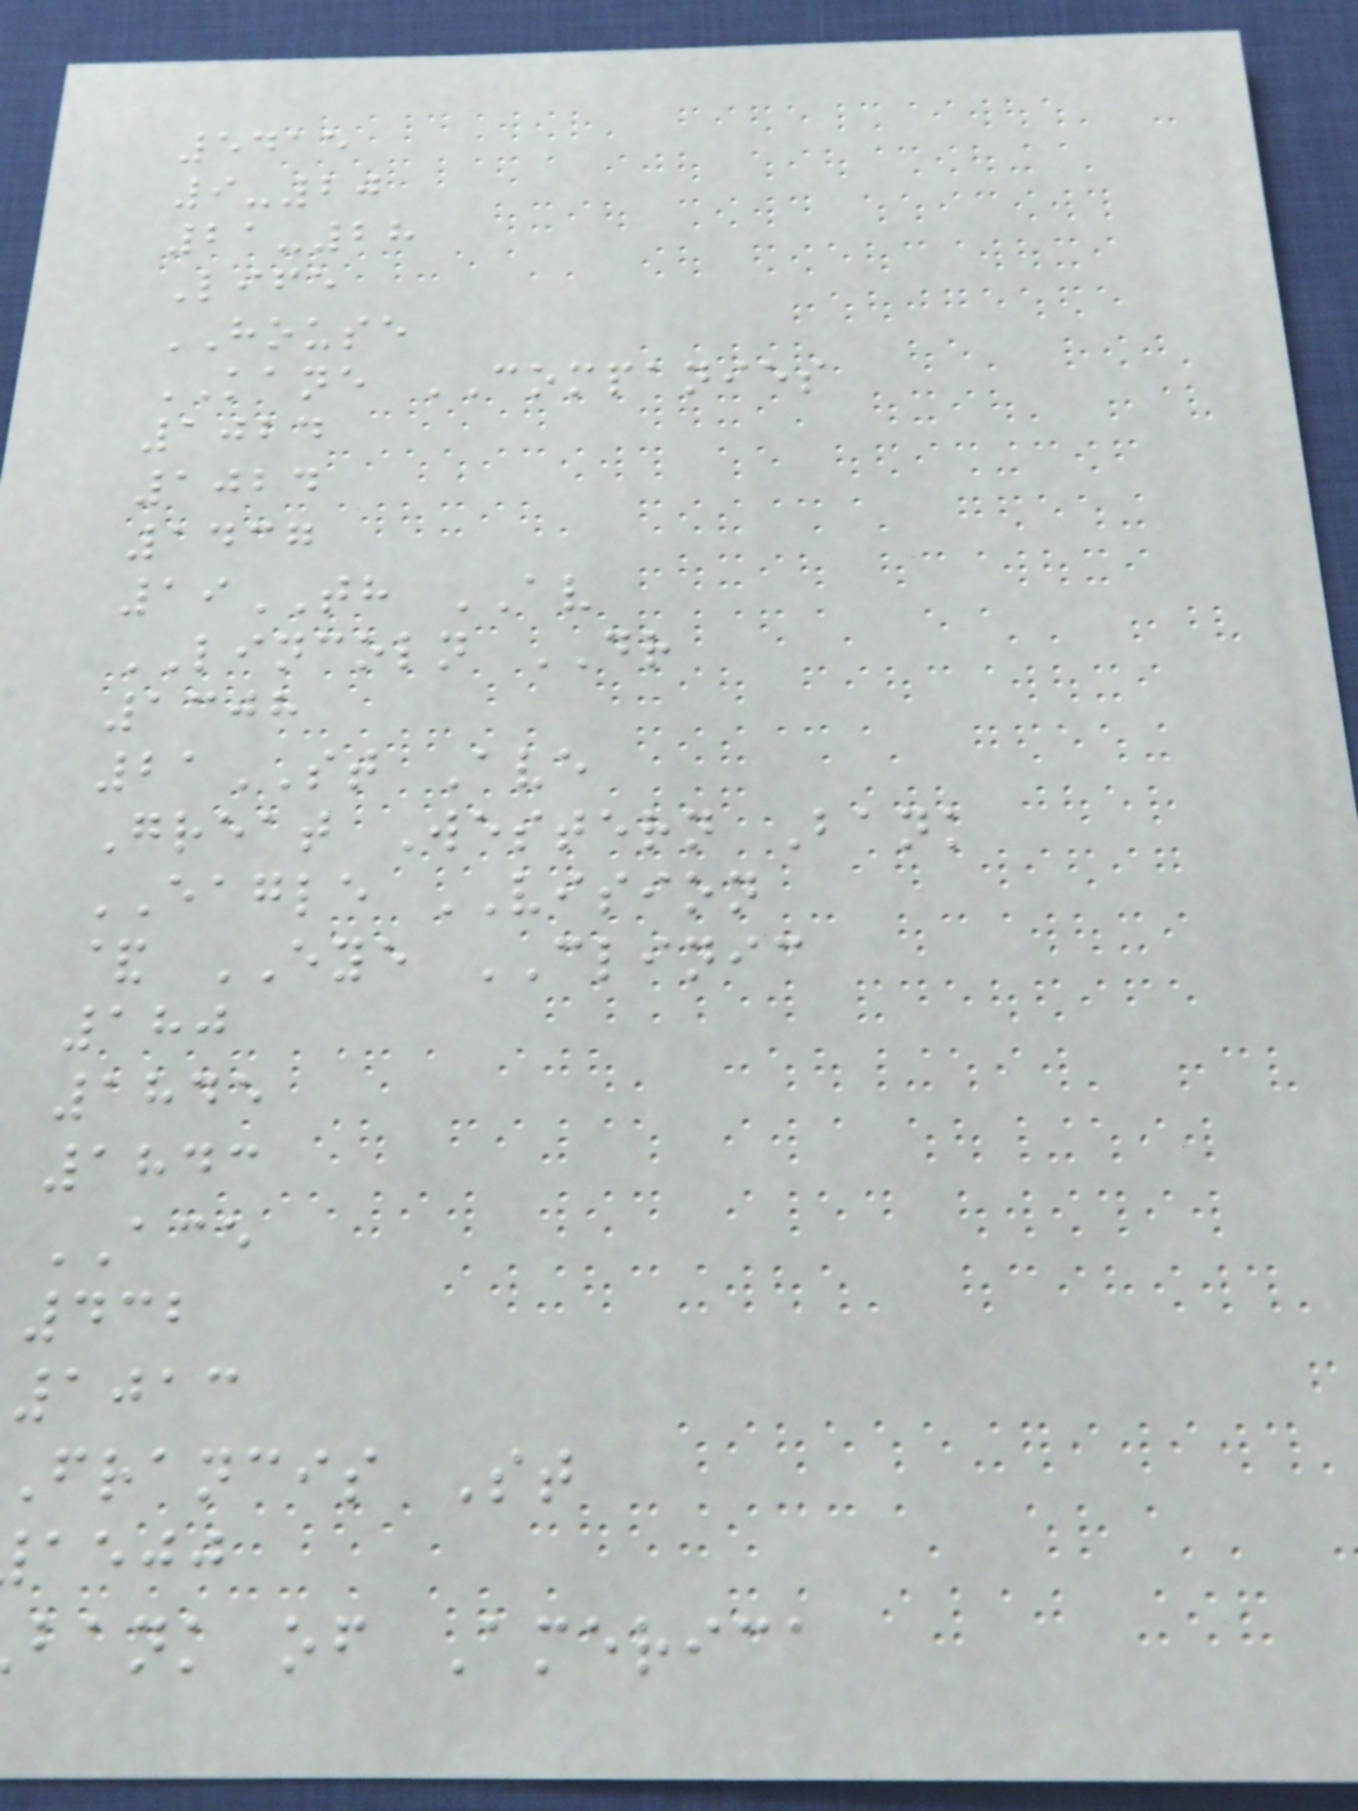5415
9-20
21-28
Life
HOUSE
KANE COMPANIES
1024
1024
1437
19TH AV
LINCOLN DR
1308
21ST Ave
Great Western Bank
EAGLE VISION
& EYE CLINIC
180
1845
1843
ACE
432
1013
Francis St
aejj
bank of America
